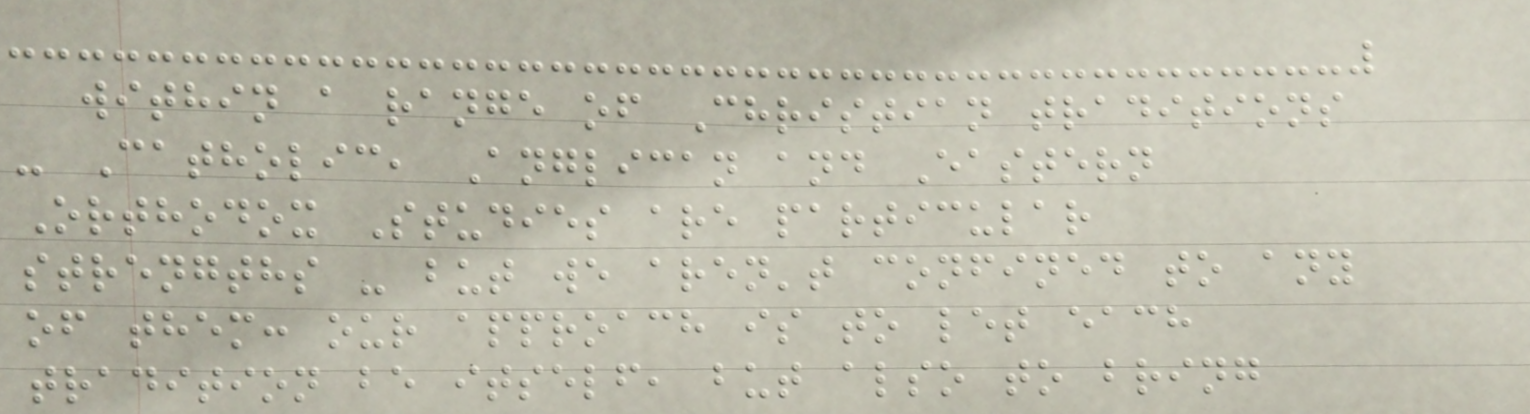within a range of Christian traditions
- Catholic, Anglican and Eastern
Orthodox Studies are particular
strengths - but we aren't confined to any
of them: our approach is to let each
tradition be itself, but also to bring
